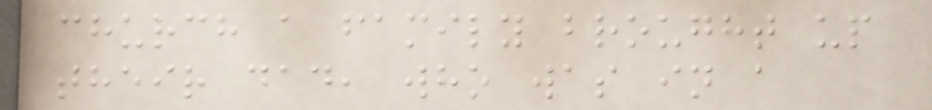church a family brought up
their dad, who was in a
